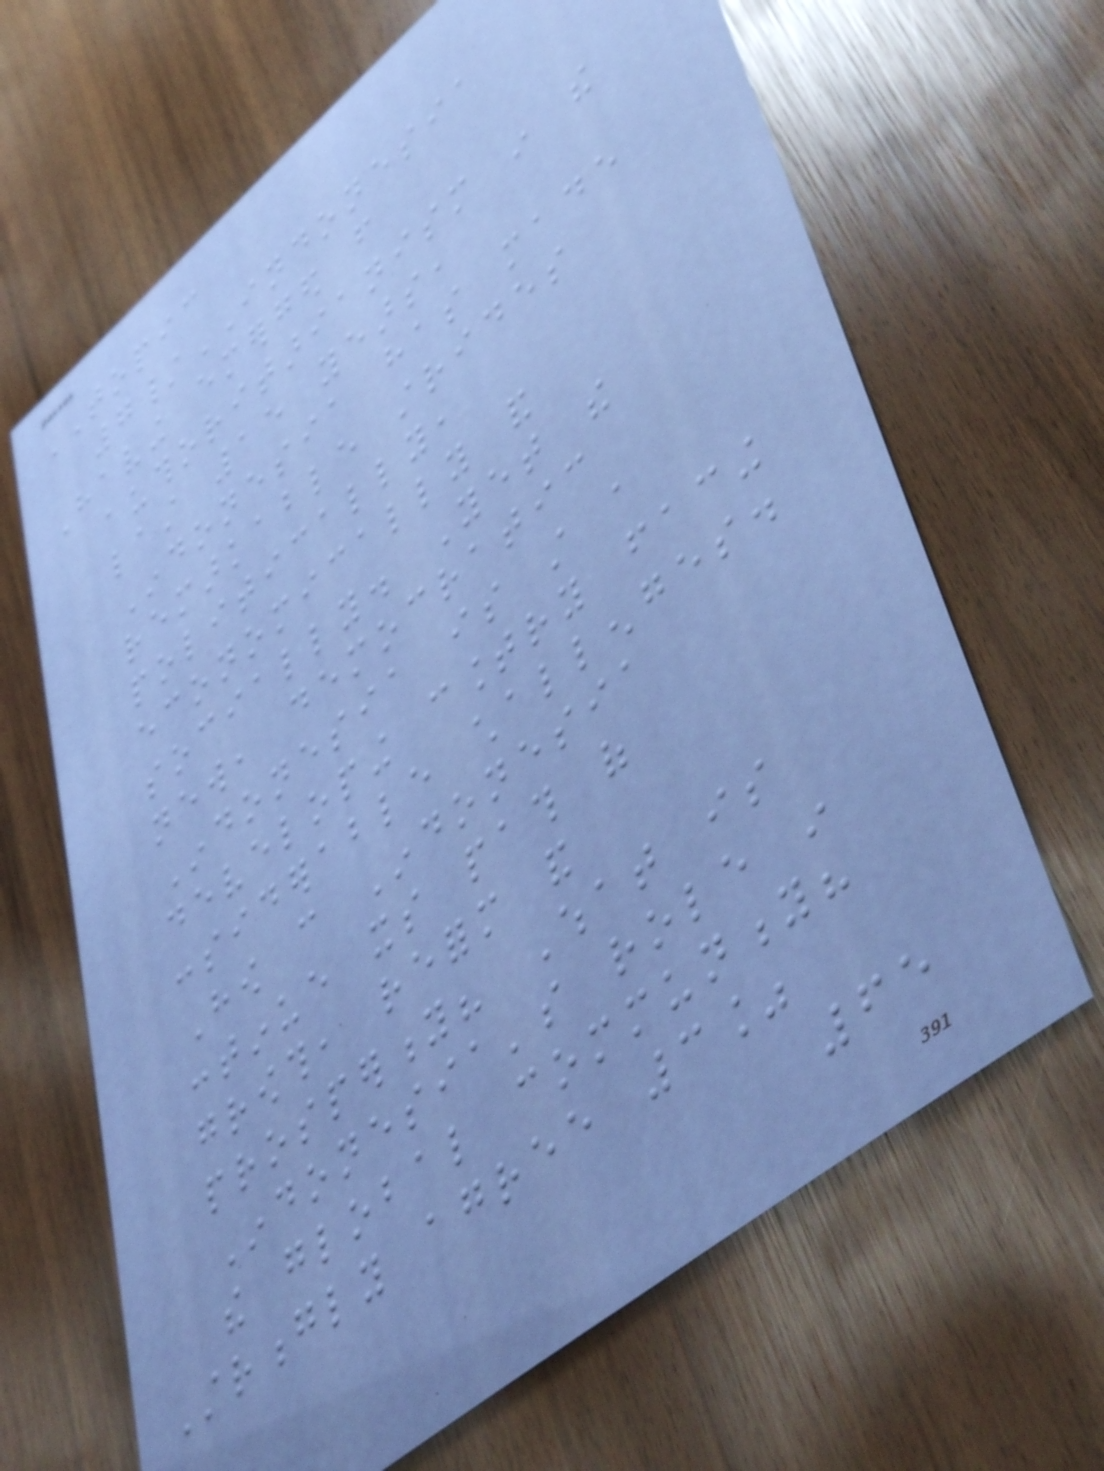TOPIC
7/INDONESIA
Having emerged from
authoritarianism in the
last 15 years,
Indonesia has made
remarkable strides
politically,
economically and
socially. Yet the
new, democratic
Indonesia is still a
developing country facing
considerable challenges.
How can Indonesia
continue its path of
growth, reform and
prosperity? What is
Indonesia's role in
the global community?
Strongly agree 3%
65
